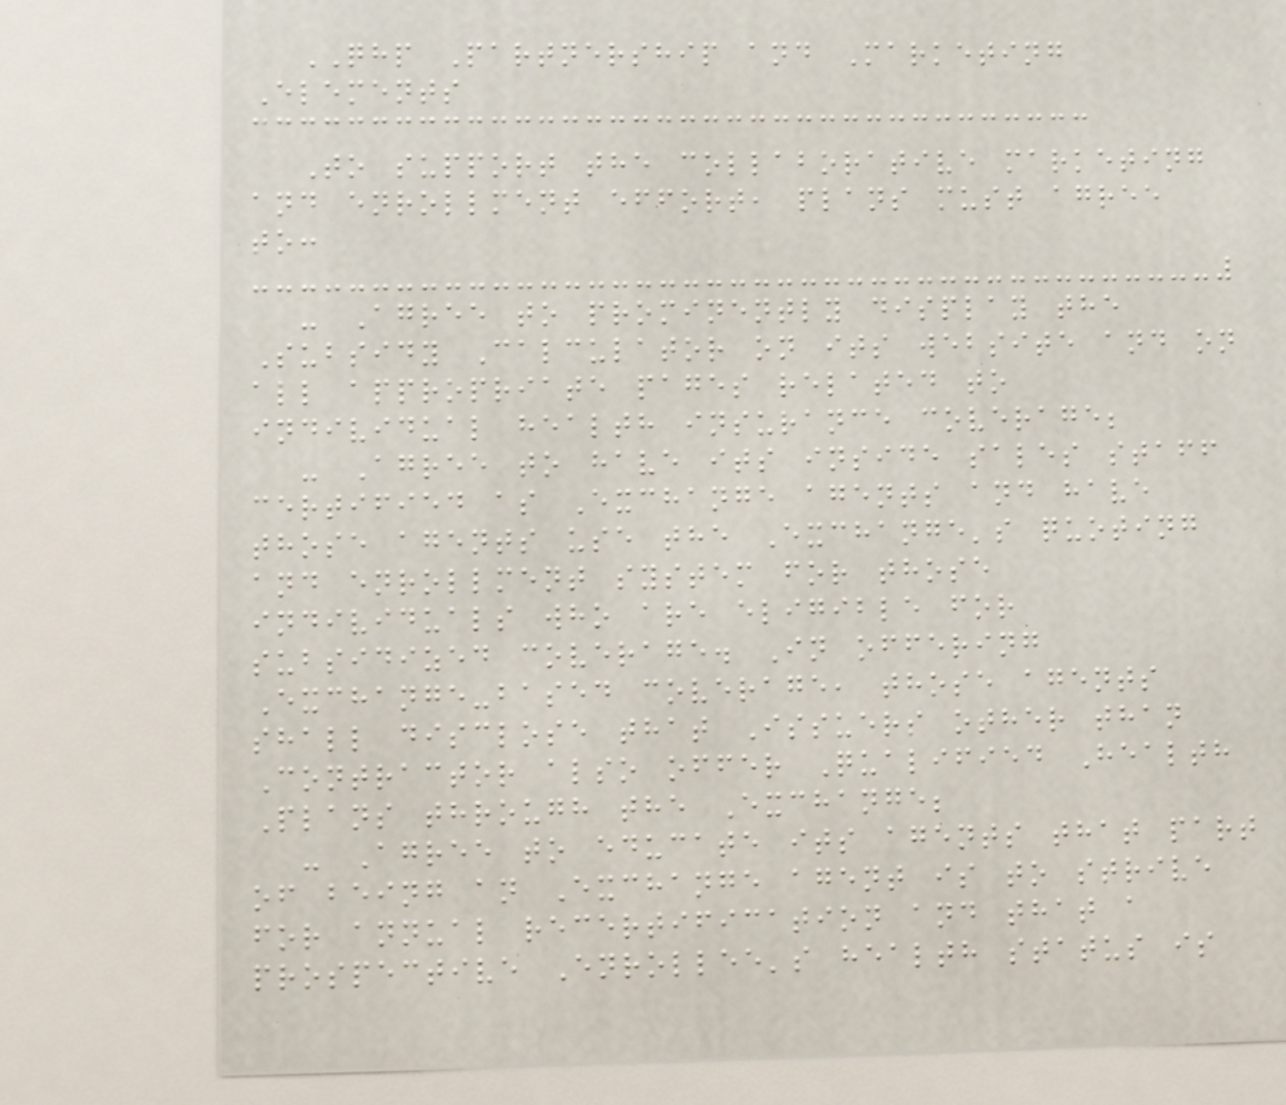QHP Partnership and Marketing
Elements
To support the collaborative marketing
and enrollment effort, plans must agree
to:
- Agree to prominently display the
Subsidy Calculator on its website and on
all appropriate pages related to
individual health insurance coverage;
- Agree to have its inside sales staff
certified as Exchange agents and have
those agents use the Exchange's quoting
and enrollment system for those
individuals who are eligible for
subsidized coverage. In offering
Exchange-based coverage, those agents
shall disclose that Issuers other than
Contractor also offer Qualified Health
Plans through the Exchange;
- Agree to educate its agents that part
of being an Exchange agent is to strive
for annual recertification and that a
prospective Enrollee's health status is
